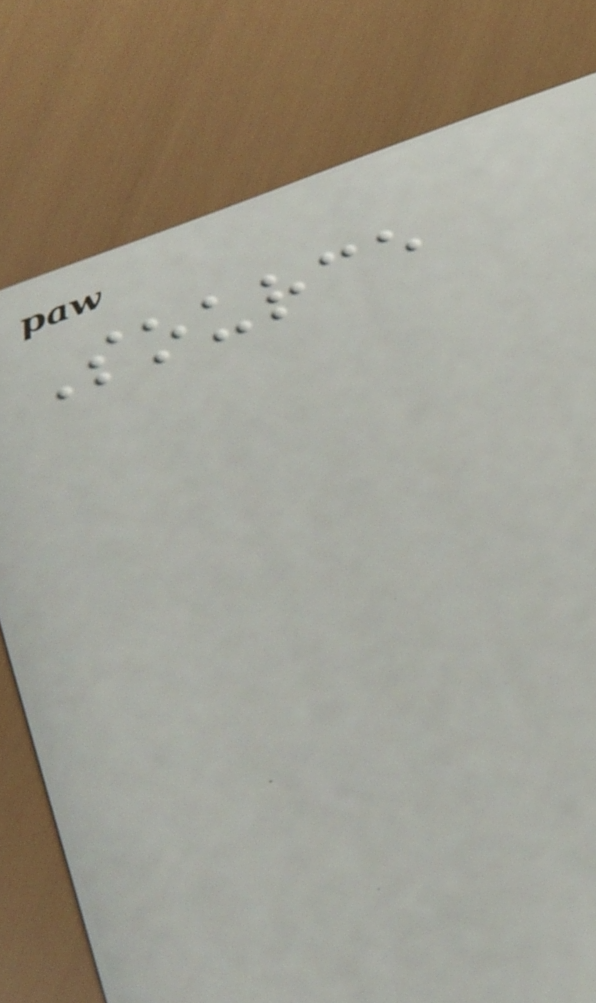Source
